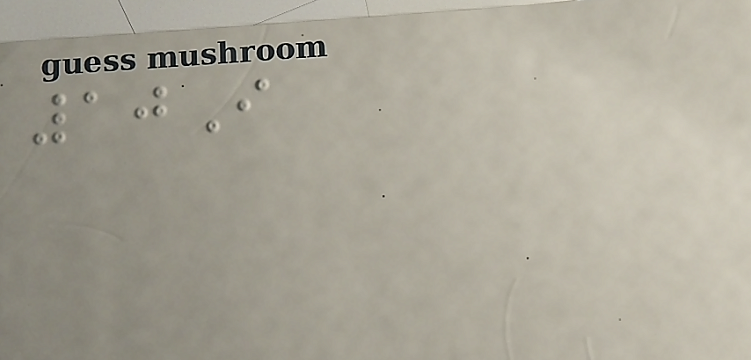10I
